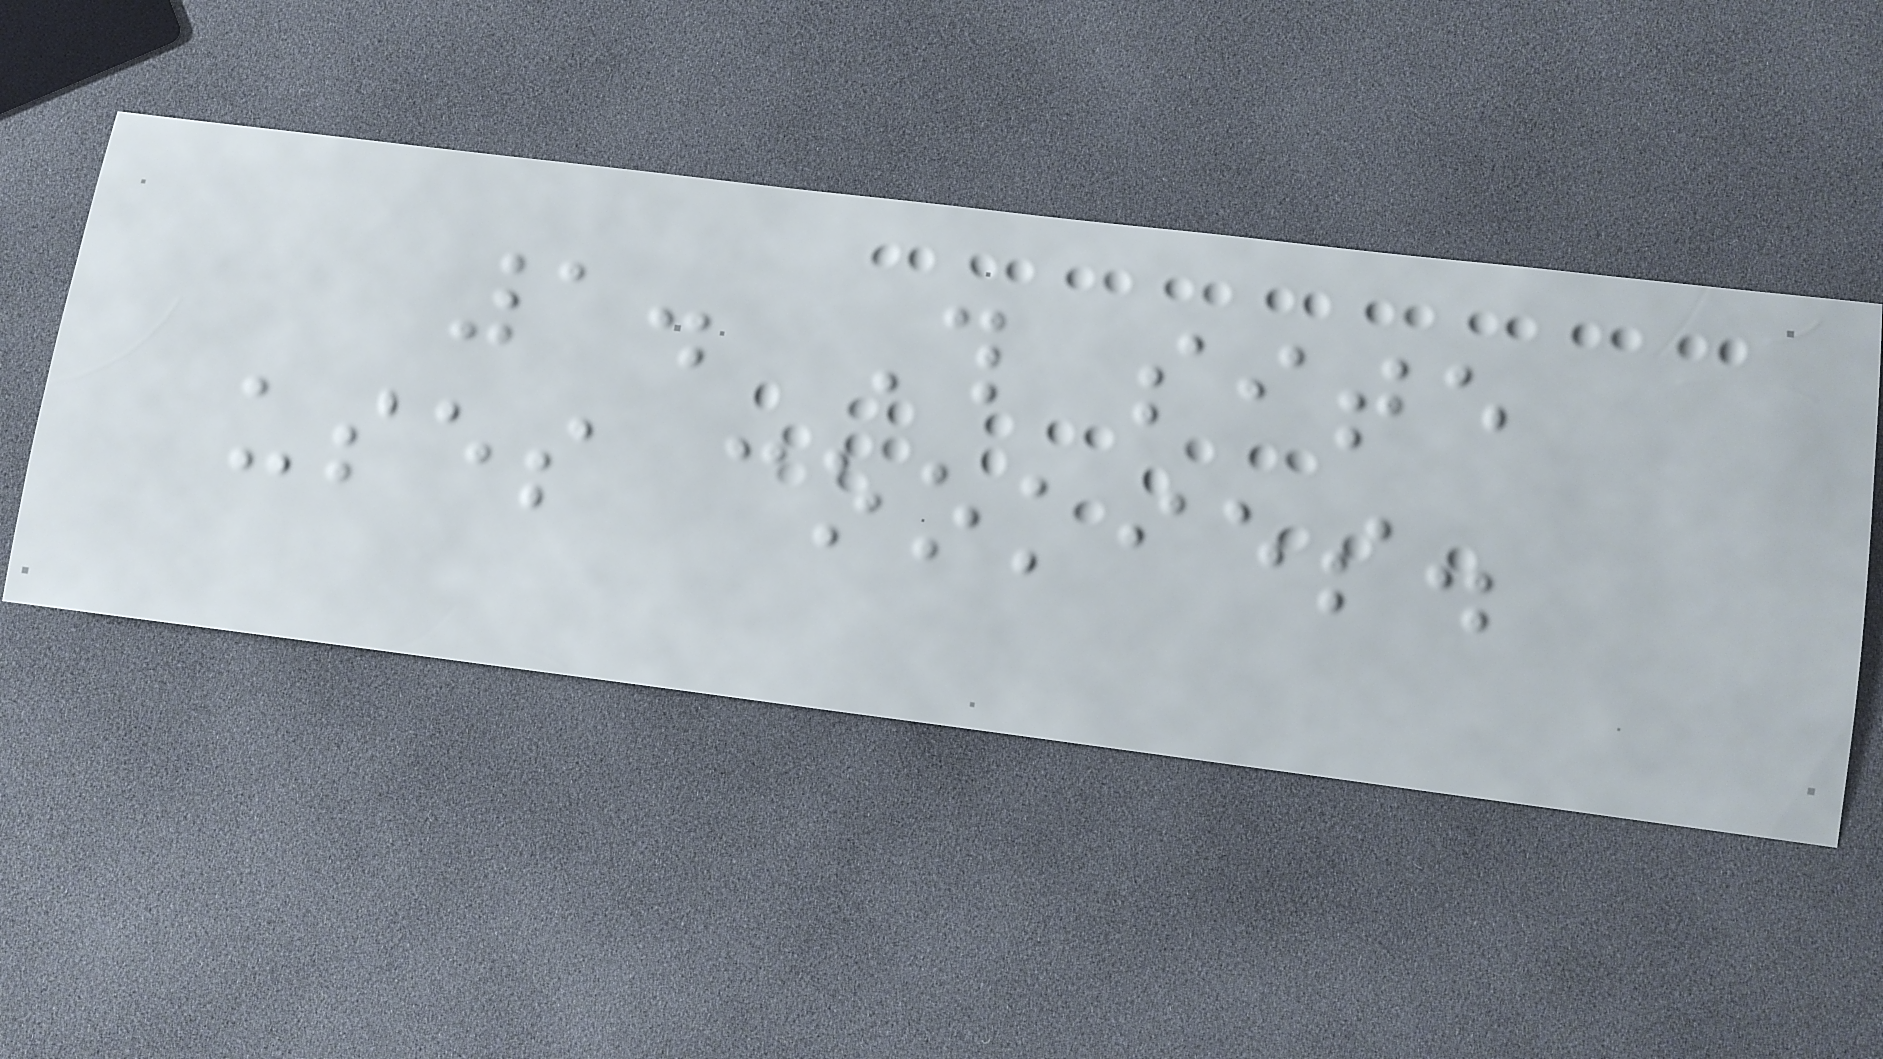1. This site
uses cookies.
